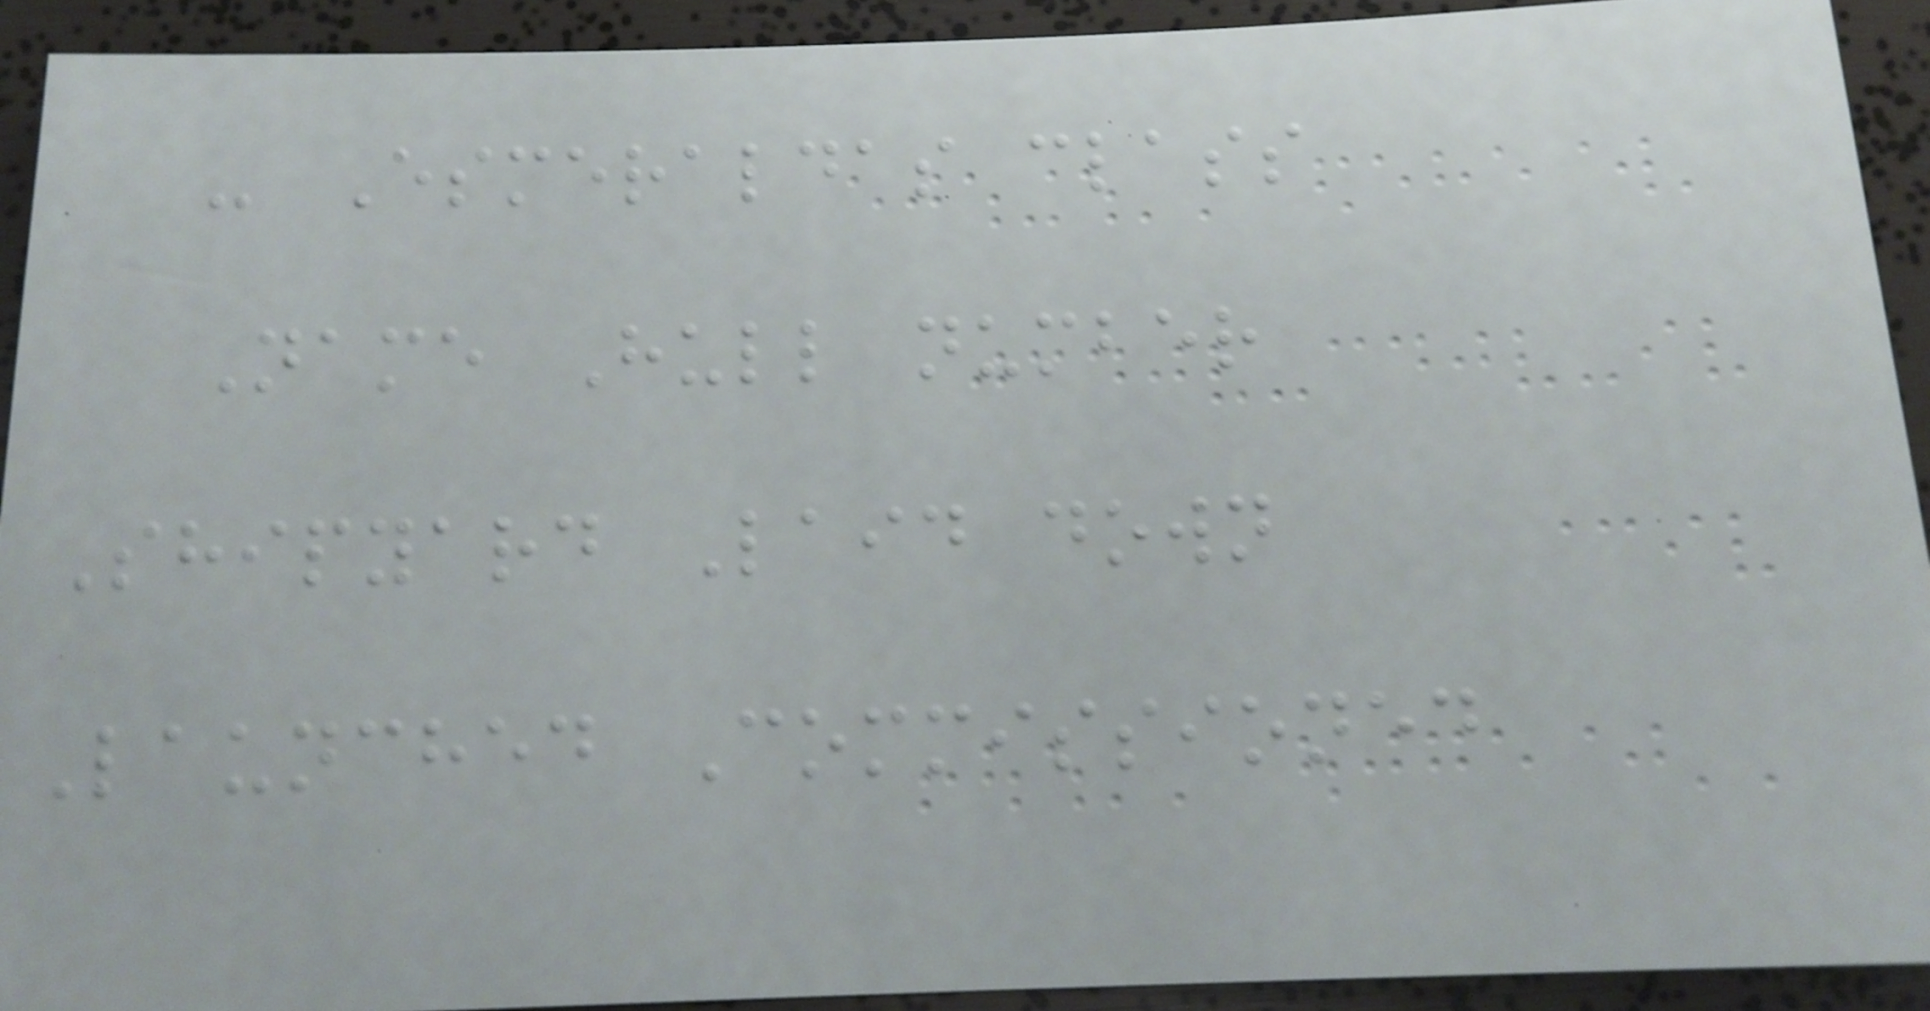- Esmeraldas class
Name Hull number
Shipyard Laid down
Launched Commissioned
